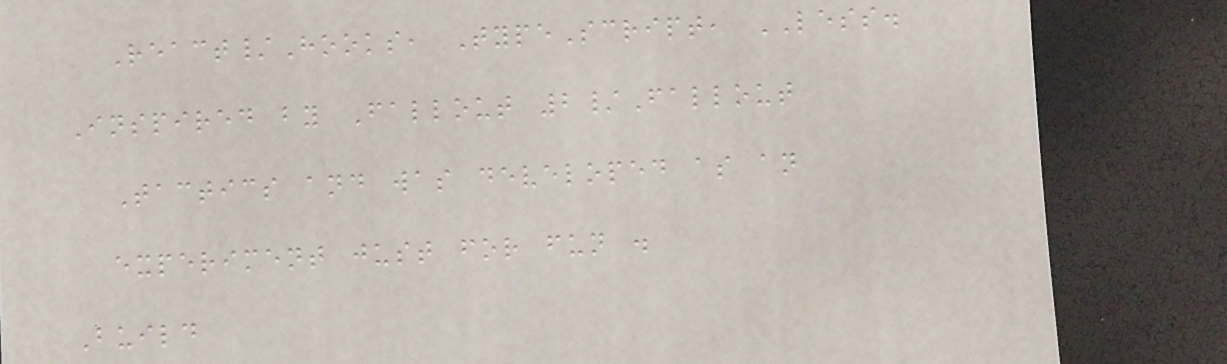React/Hooks, TypeScript, LESS.
Inspired by Fallout 2/Fallout
Tactics and was developed as an
experiment just for fun .
Build
